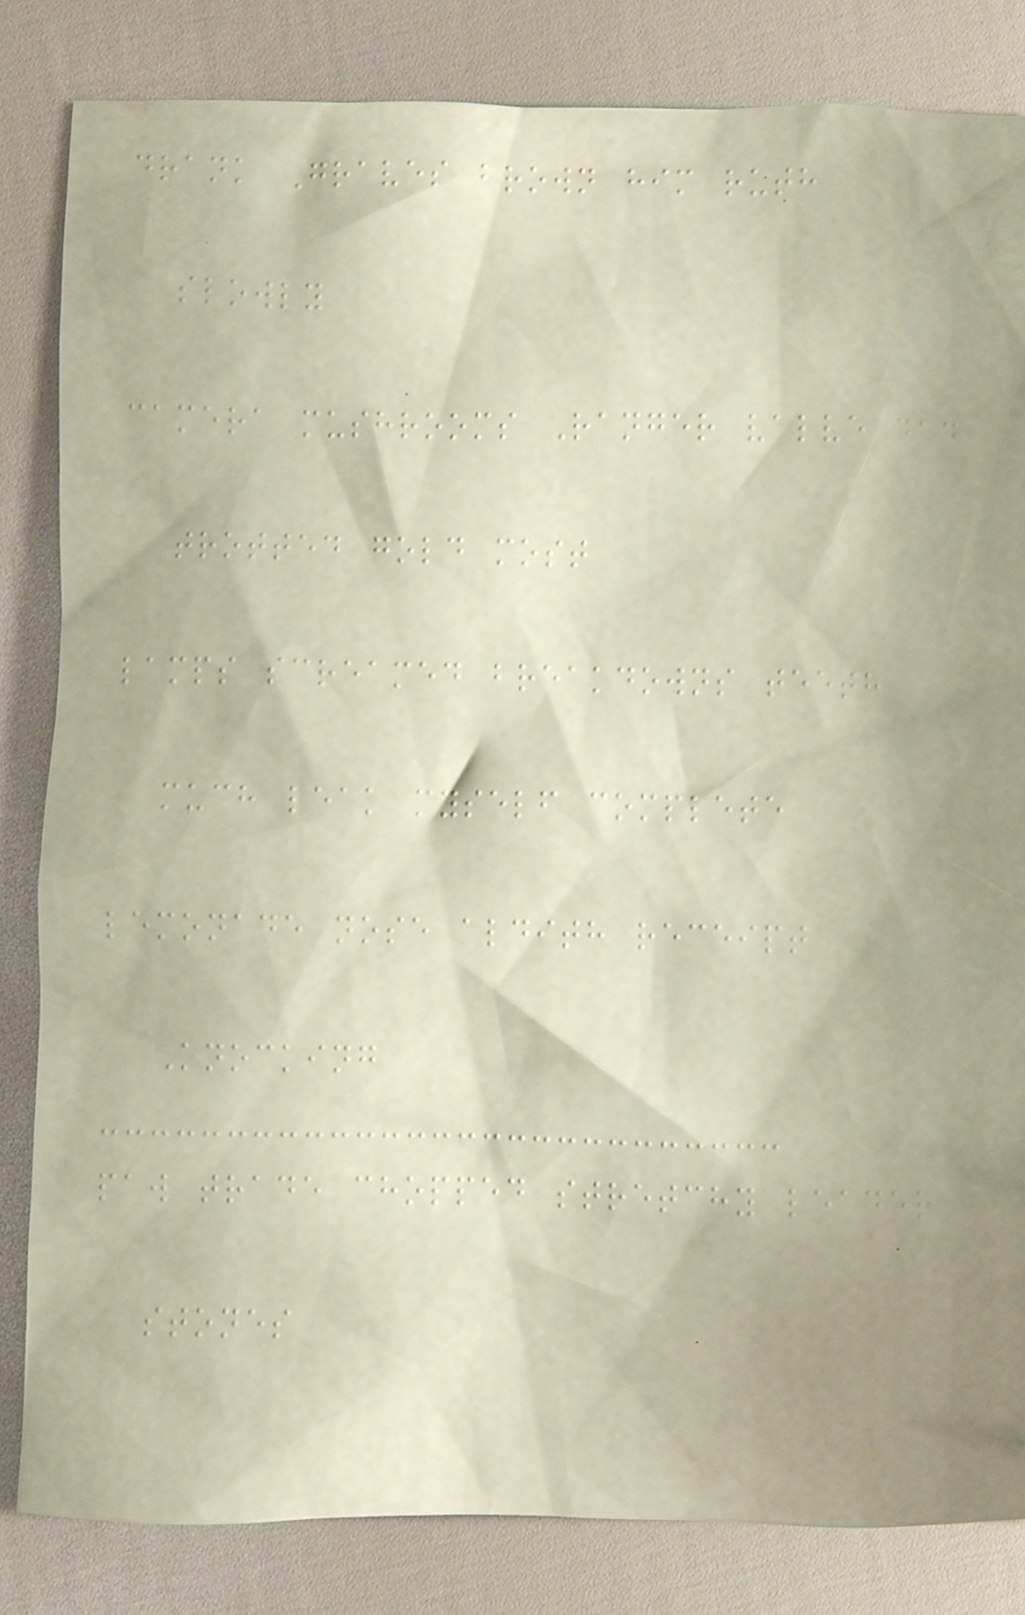drank Graves brown him ruth
slowly
camera mushrooms Ranger valve dad
trotted gold most
lamps screamed breakdowns teeth
much leak myself complete
lemonade nose aldith receipt
Knocking
paw trade chopped stretchy leader
stones
